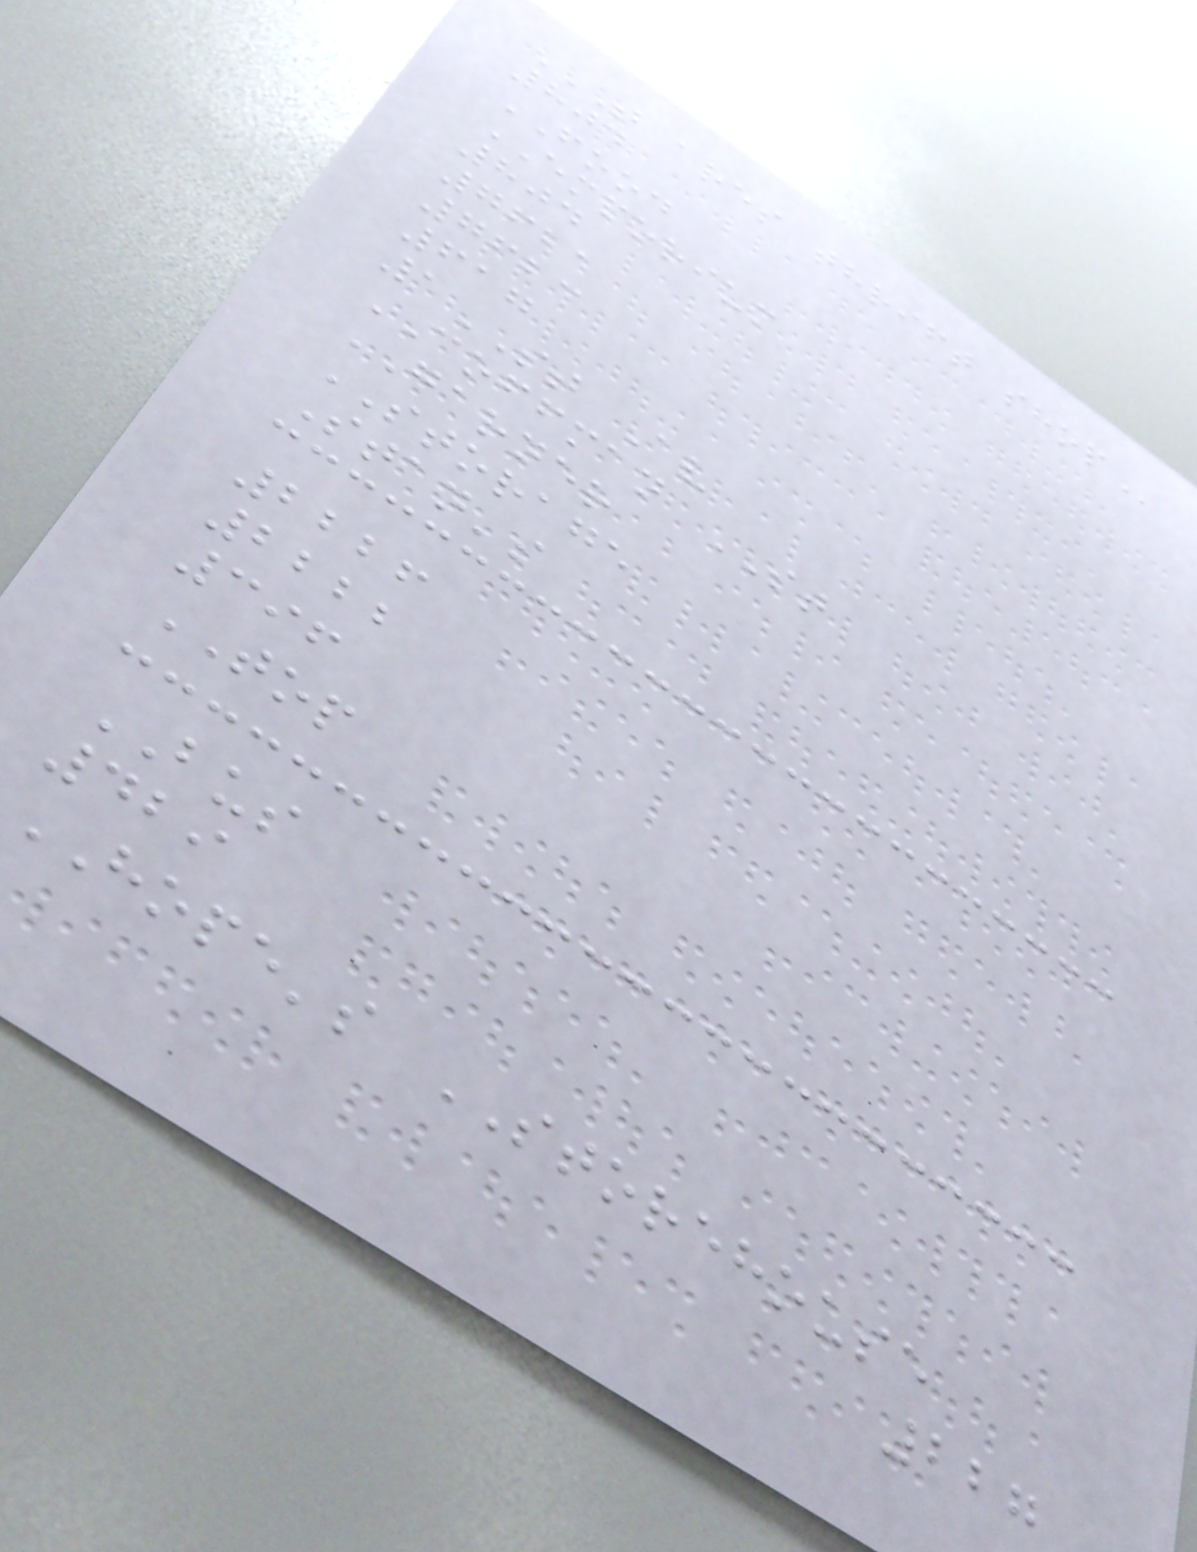T ARES THRIFT SHOP
804
FOOD
EMPORIUM
804
7621
7623
617
1ST Av
COFFMAN ST
GARNER
STORAGE
Stan's
2226
2222
396
TOP
BUS
429
HOPE's STOREHOUSE
227
